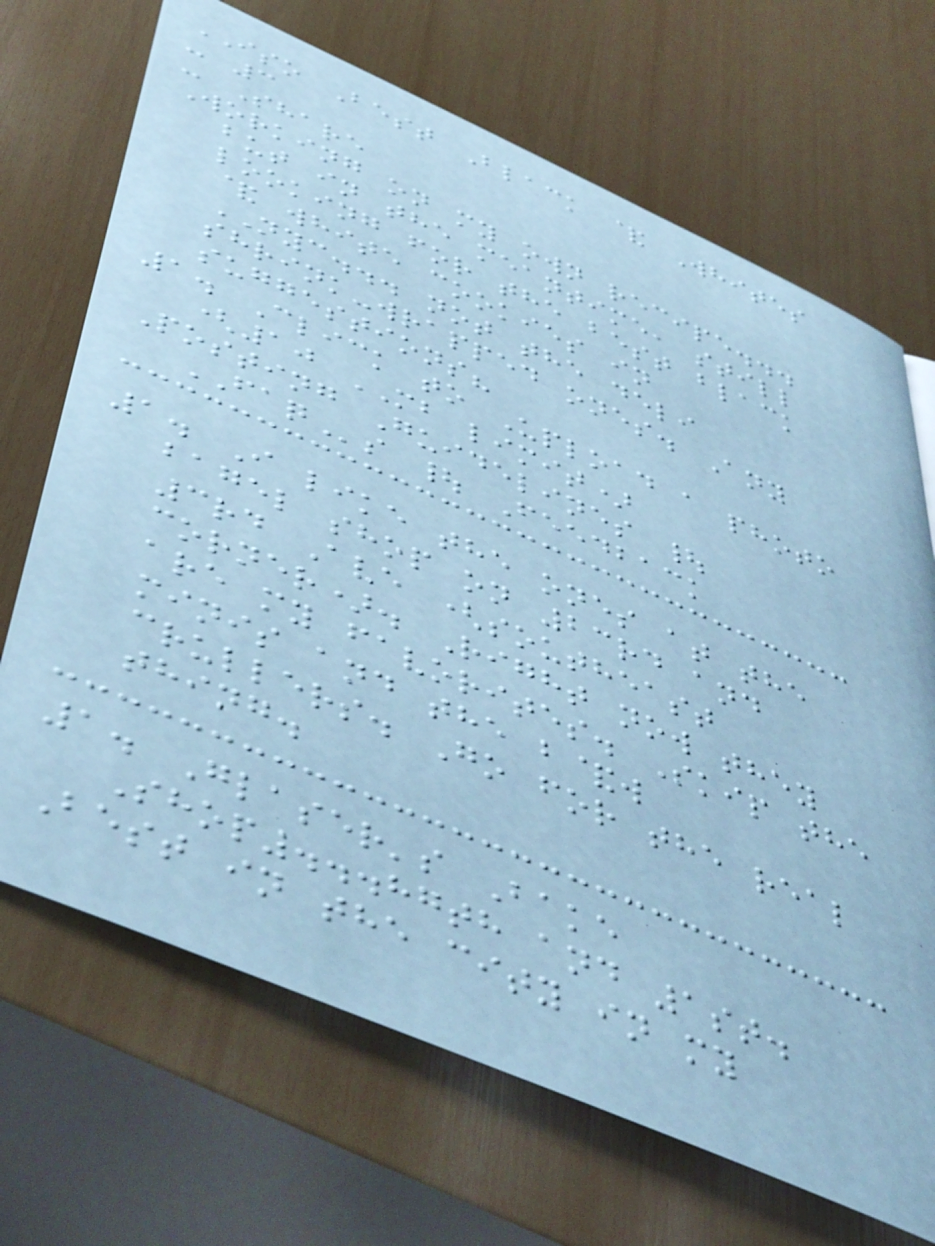ISO Best Black & Whites
- 3
- Share
Working on my own recipe...
but in the meantime, still
looking for the best black
& white cookies in
NYC... not the deli
shrink-wrapped ones. Any
suggestions?
1. Click to Upload a photo
(10 MB limit)
Posting Guidelines |
FAQs | Feedback
1. I like the ones at the
bagel shop on 23rd and
3rd Ave (southeast
corner). Right now they
are my favorites. Skip the
minis and the b&w
crullers. Go for the real
thing.
1. Glaser's Bake
Shop...87th and 1st.
Best in the city in my
